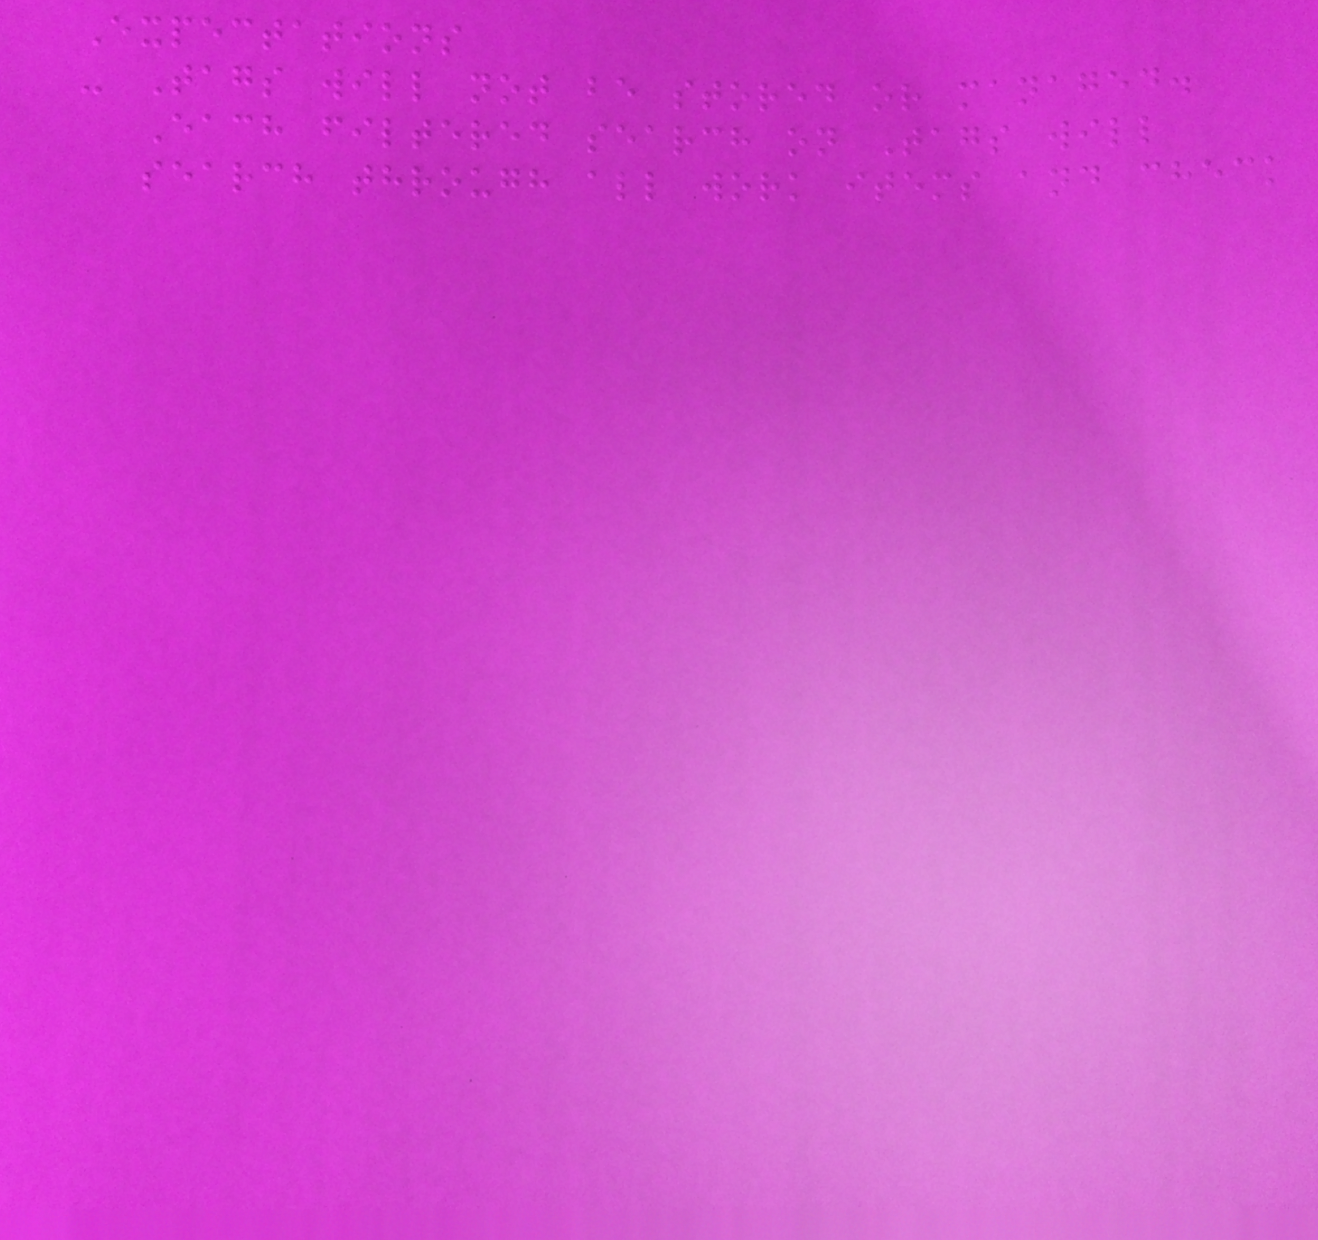Expectations
- Tags will not be stored or managed.
Each filtered search on Tags will
search through all work items and check
